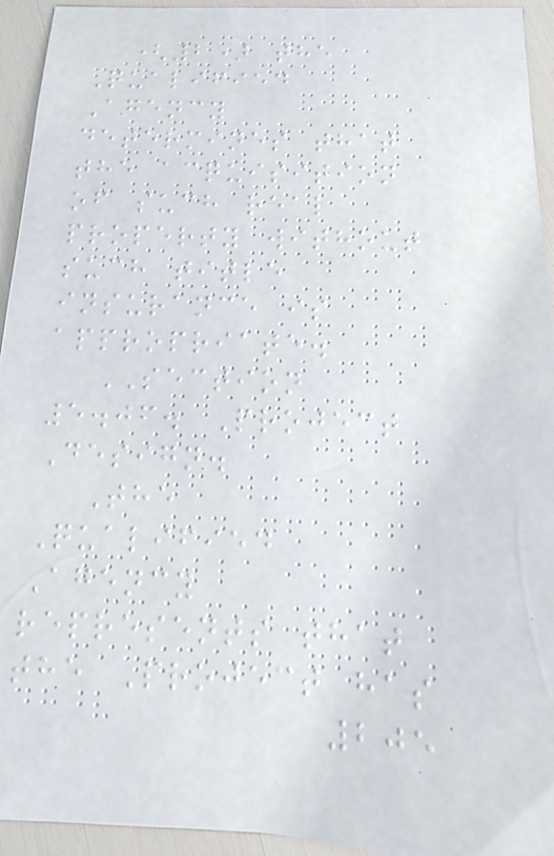(2) the
Qualified
Agency
determines that
the acquisition
of such real
property without
such title
insurance is
appropriate.
SECTION
5.06. Project
Design.
The
Qualified
Agency
represents that
the Project has
205
